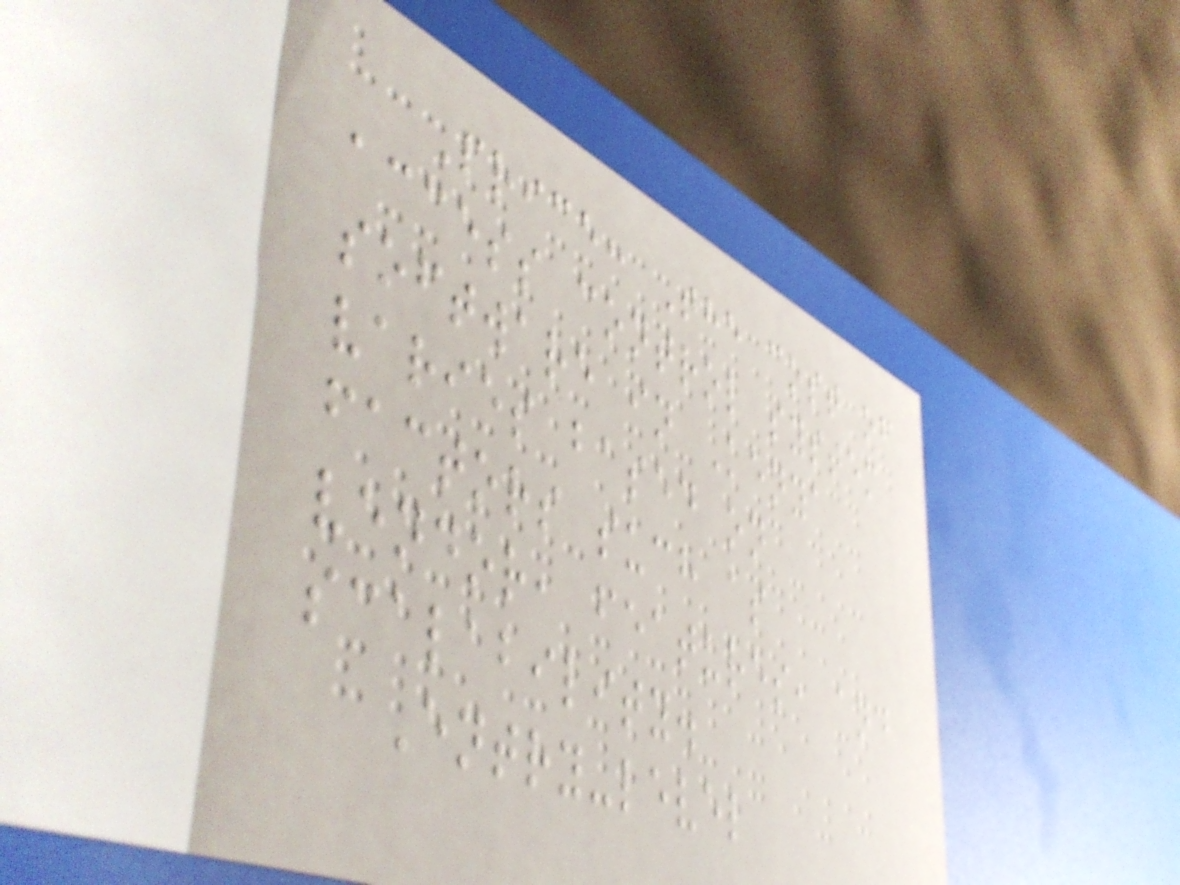Price: The cost of
access control system
software in Kenya
varies based on
factors such as
vendor, features, and
scalability.
Entry-level
